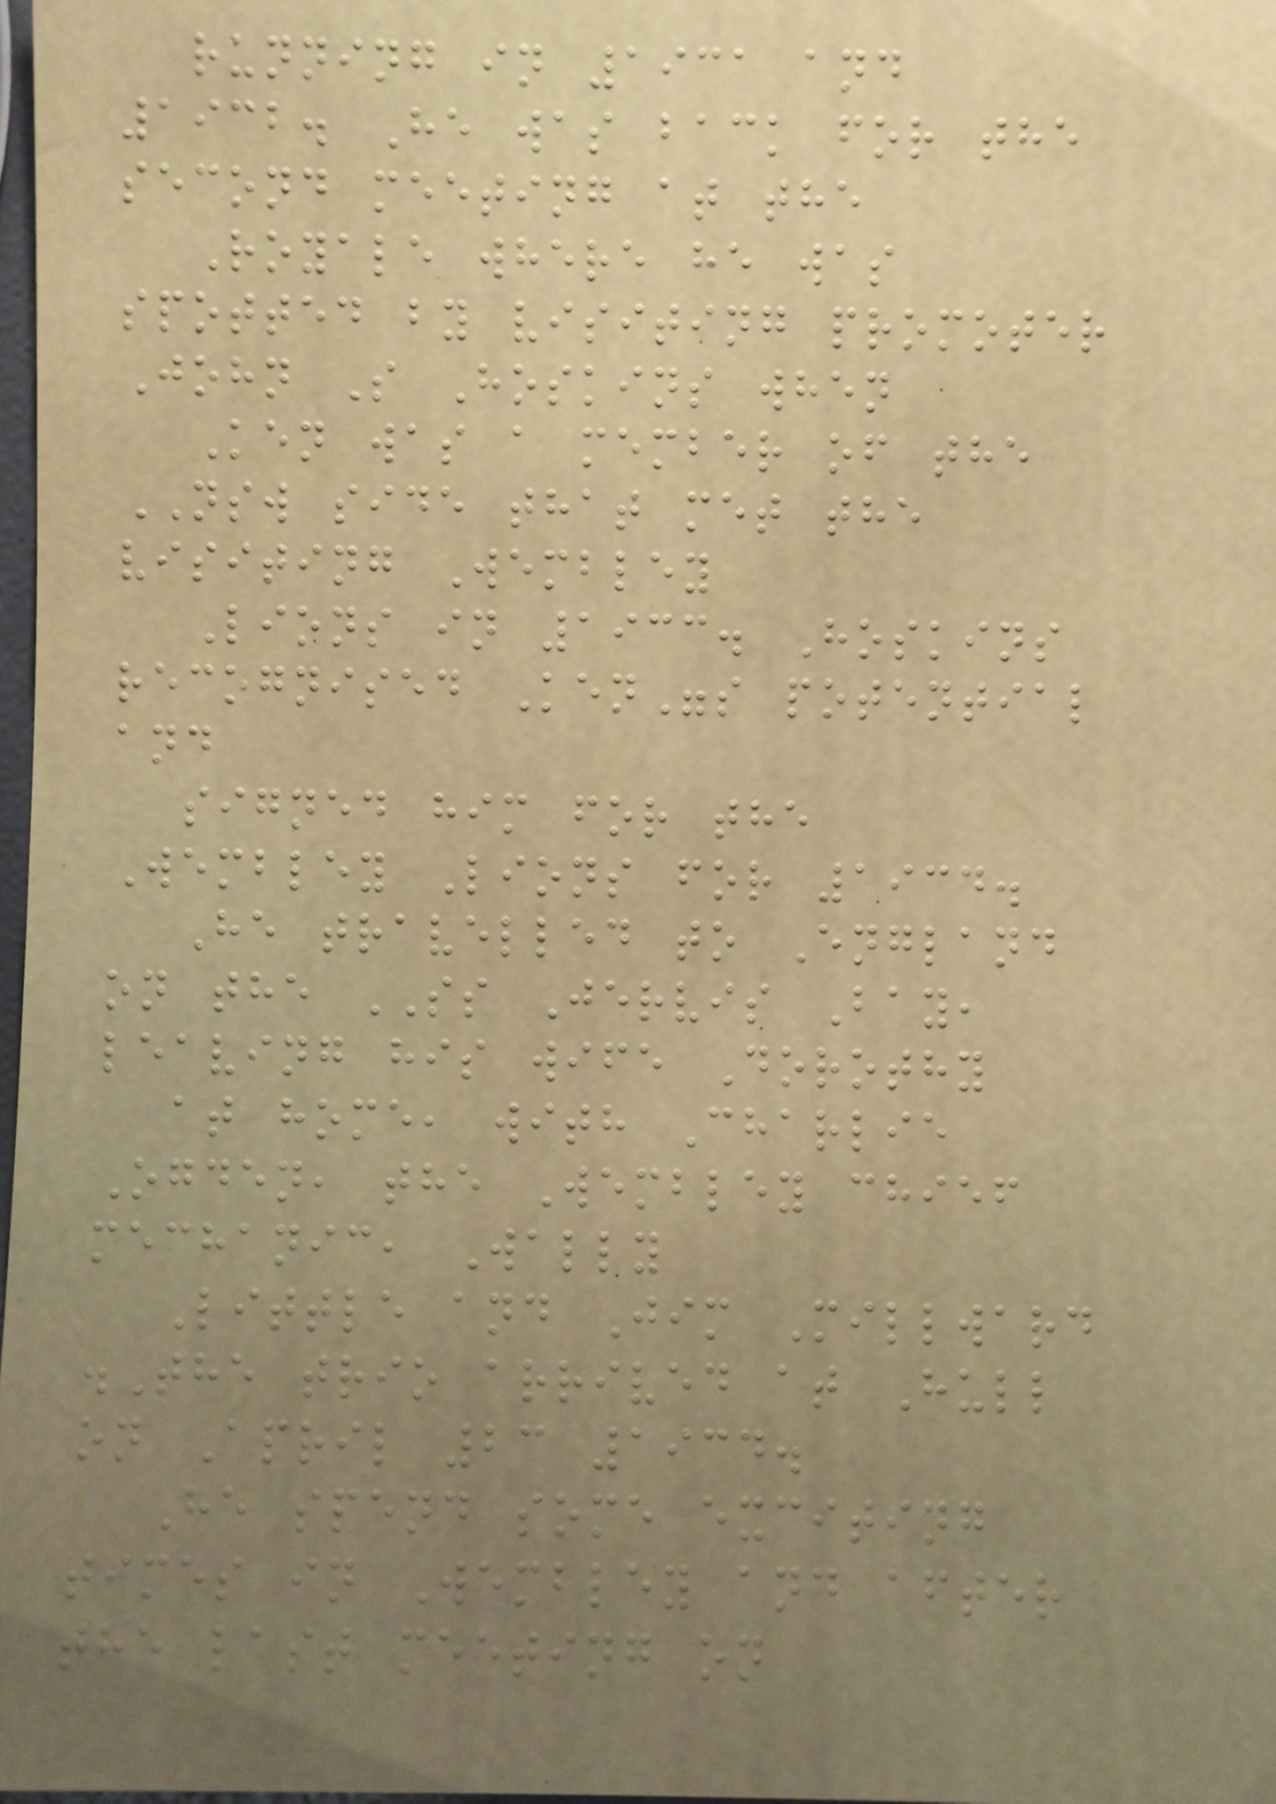running in 1931 and
1932. He was back for the
second meeting at the
Royale where he was
spotted by visiting promoter
John S Hoskins when
Ken was a member of the
NSW side that met the
visiting Wembley
Lions in 1933. Hoskins
recognised Ken"s potential
and
signed him for the
Wembley Lions for 1934.
He travelled to England
on the SS Jervis Bay,
leaving his wife Dorothy
at home, with Charlie
Ogden, the Wembley chief
mechanic, Wally
Little and Jim Millward
.The trio arrived at Hull
on April 23 1934.
He spend some exciting
times in Wembley and after
the last meeting on
